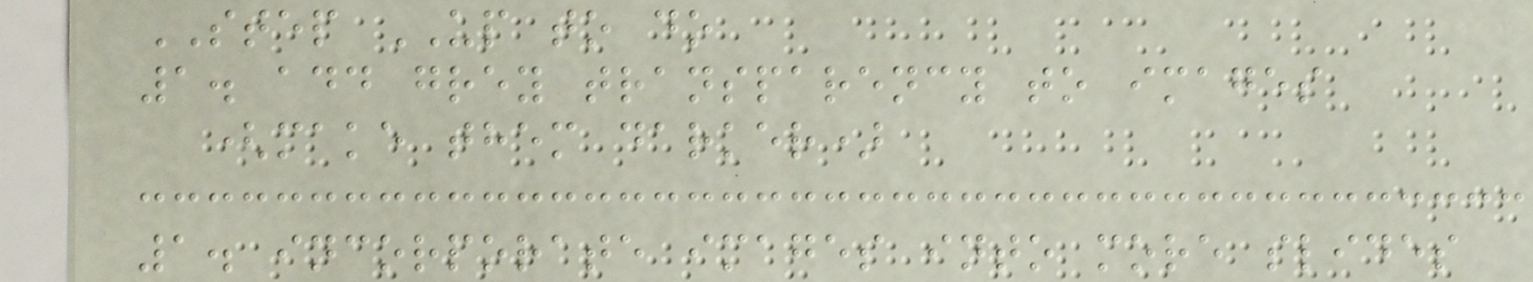STEP UP to do
1. add grey transparency to images
(make them darker)
1. incorporate images into more slides
